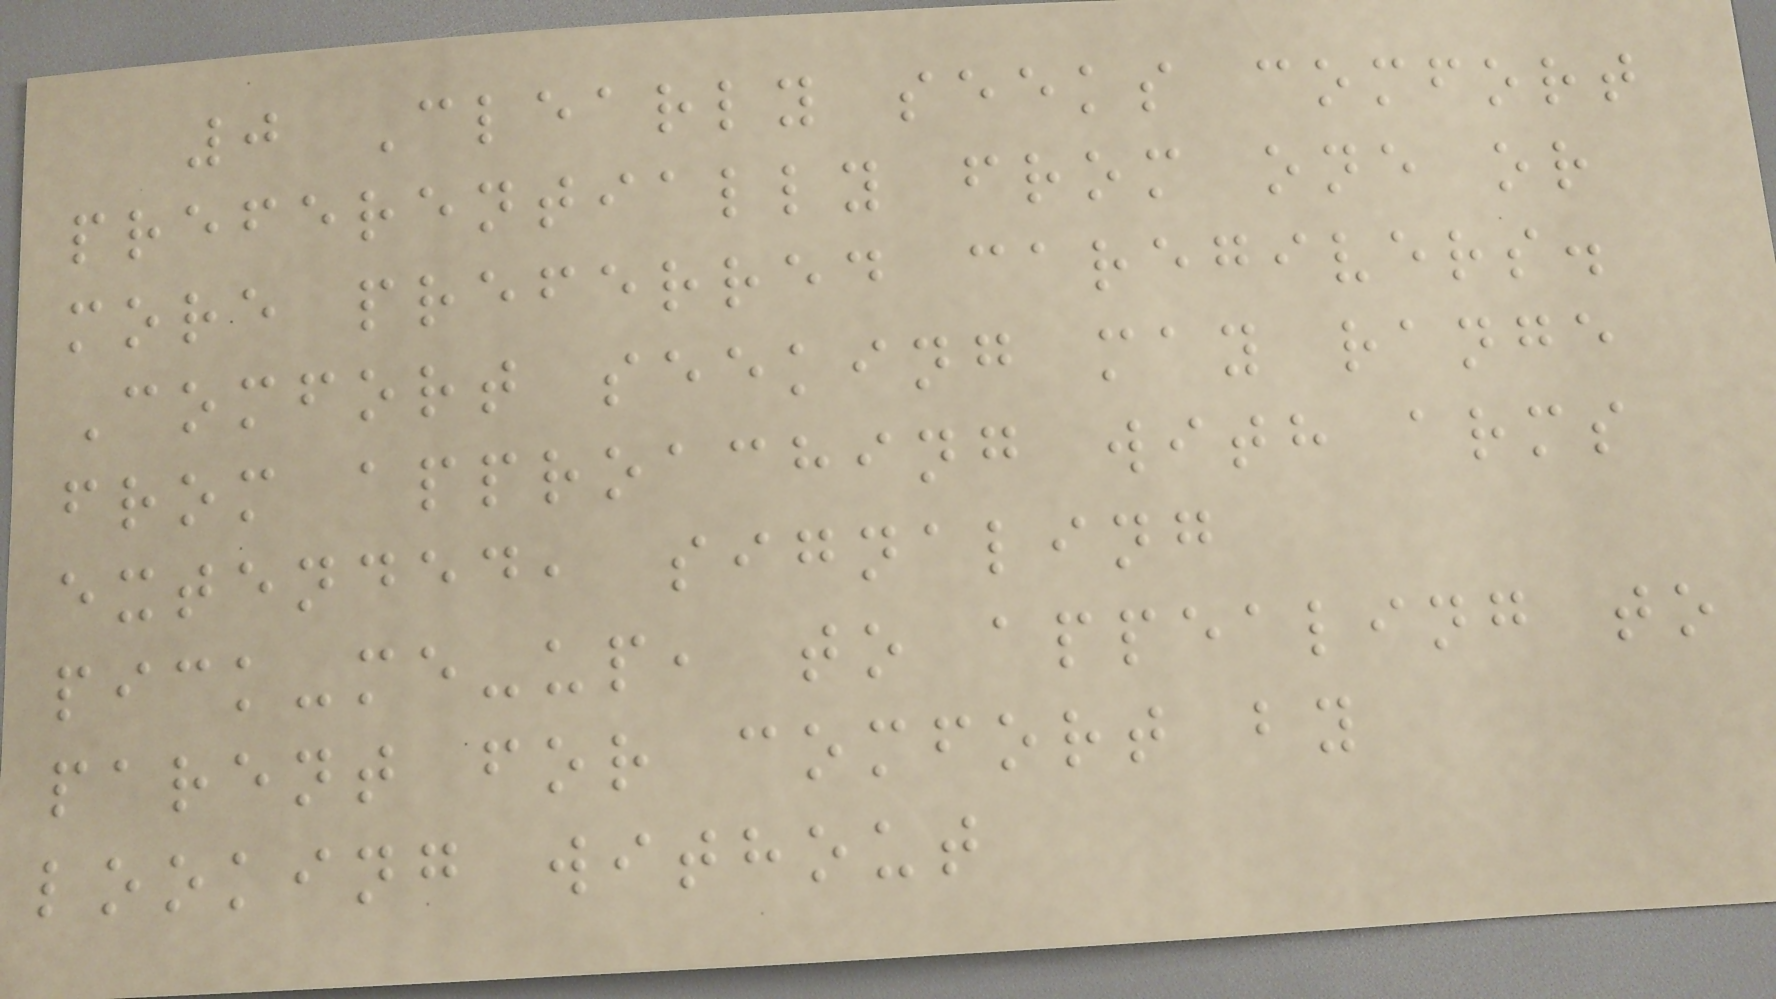0 Clearly seeks comfort
preferentially from one or
more preferred caregivers.
Comfort seeking may range
from approaching with arms
extended, signaling
pick-me-up, to appealing to
parent for comfort by
looking without
